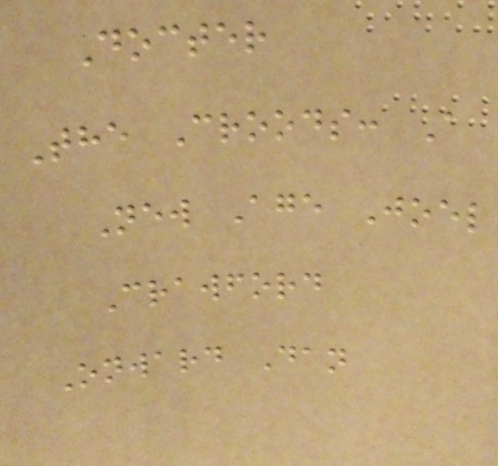Docter
The Croods: A
New Age Joel
Crawford
Onward Dan
